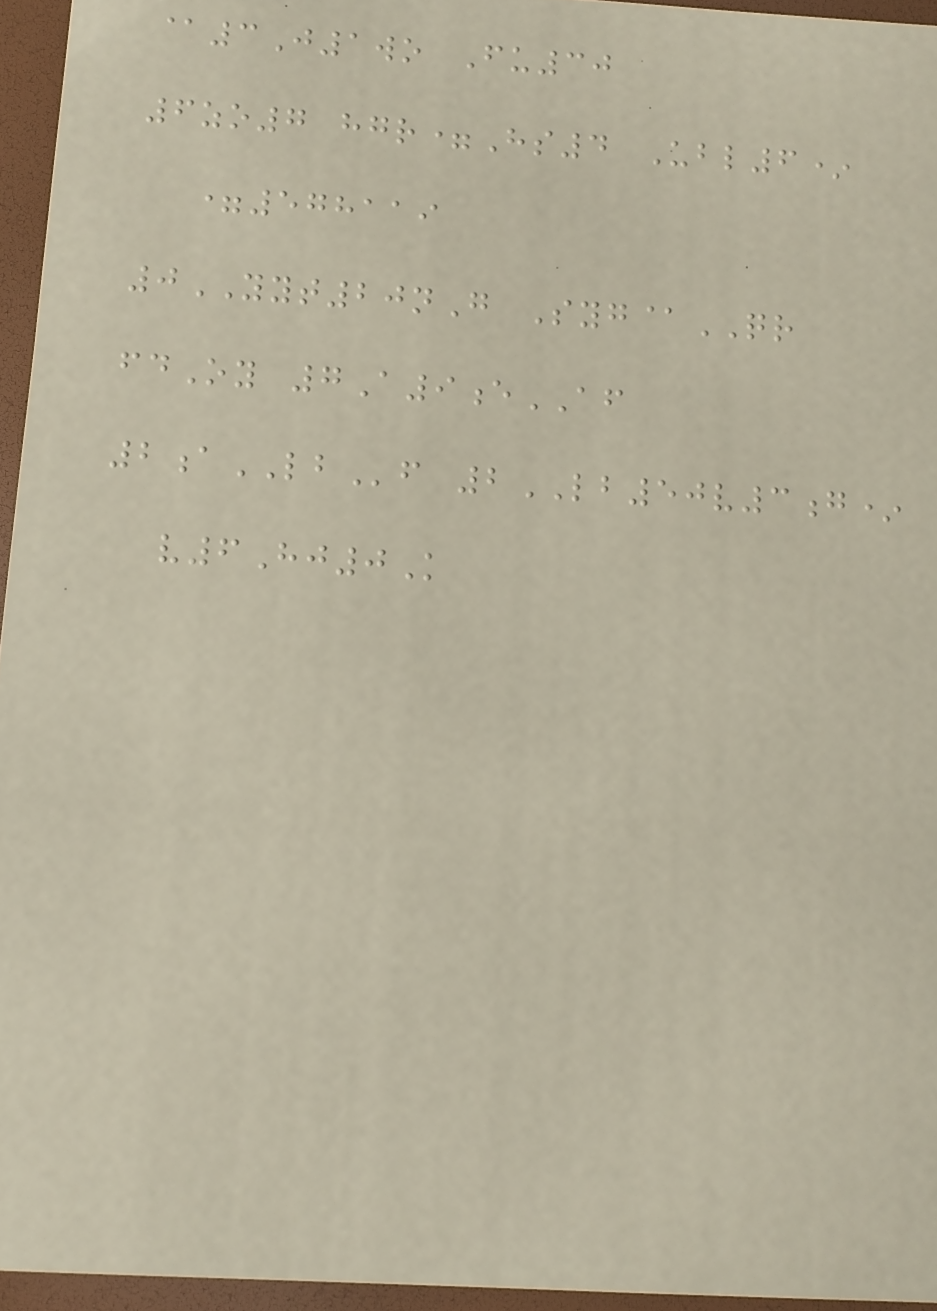@3J1wo Fu30
6zo7 hgr=Hs4 Ubl6*
=578119
0YYT20nG Syg@QR
fdOy 7A9eAF
2aLBf 2LB50v3g*
v6Hj0K
